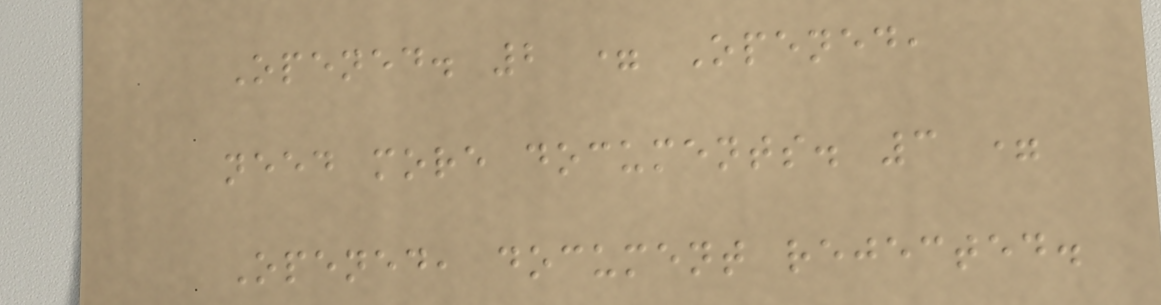Opened. 2 = Opened,
need more documents. 3 =
Opened, document rejected.
